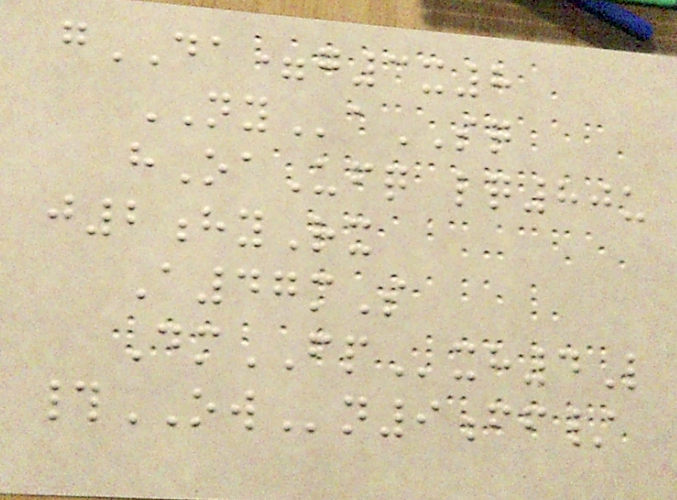gDA=g3x8
NYaSQ
hOaUfq lq80u
j2hyRx
A47mS
DmFPxh4L
#OWn9ff/
